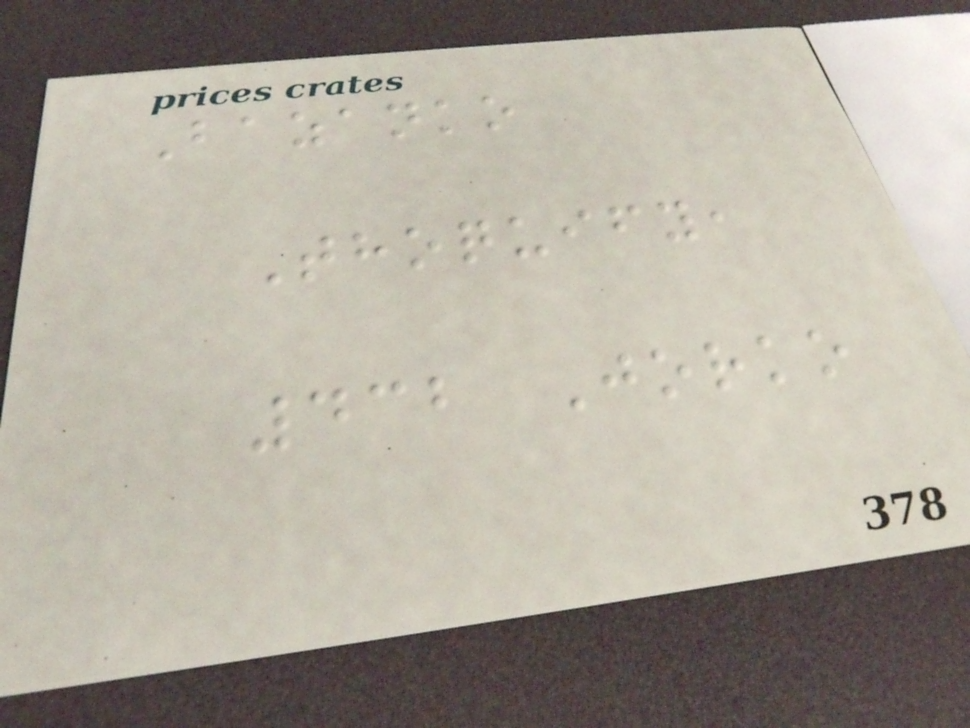Bazanko
Thoquify,
432 Jorko
